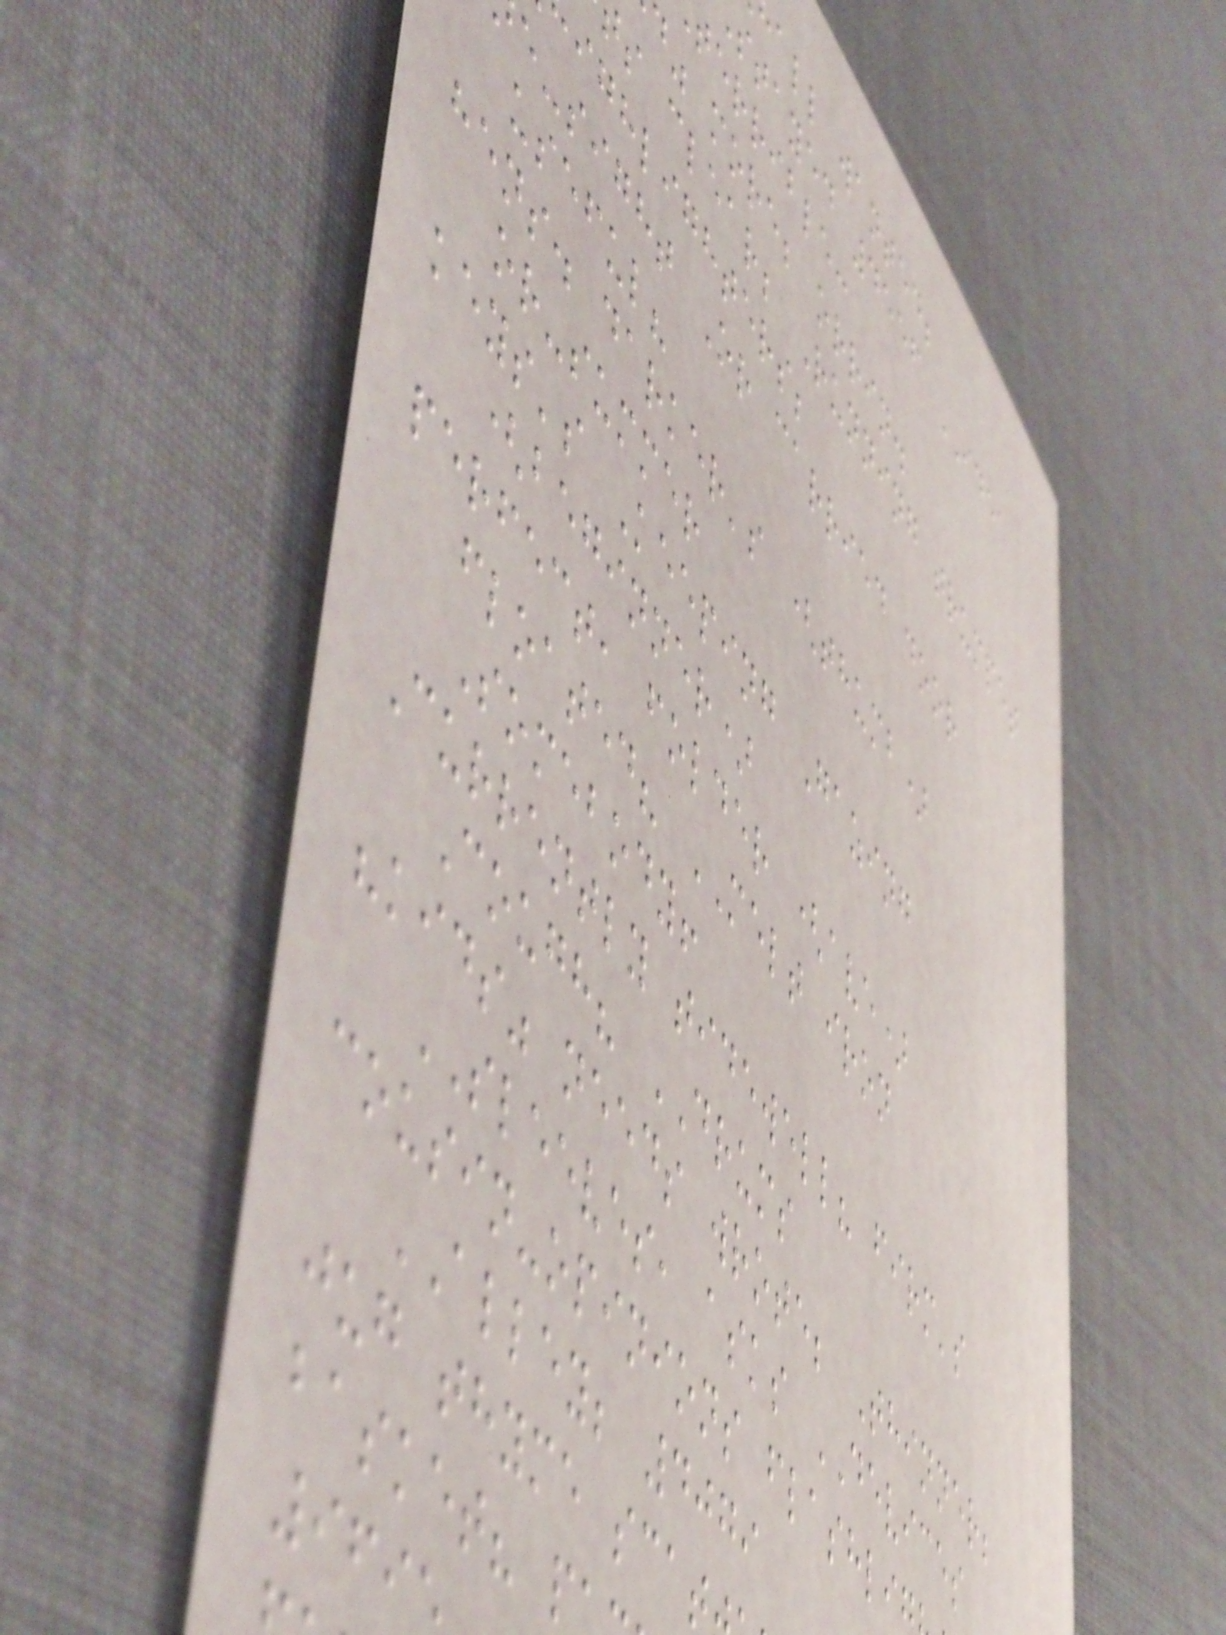all wanted;
stayed 4556 IDEA
terrible:
d" more; orrin.
s clear; Running trumpet
ighlighters;
e-sight Or carried door
useful?
hens. darker's (thumb)
or-summer
keys's Keeping Gazing
(beginner)
perfect, folder (ave)
floated? MELT iron
Somebody!
Currently tidewell? firm's
Cough? DRUMS
"kids" needs wrote; Thinner;
SLEEVES, asks DEVICES
cousin-opinions flashli
ALLEY; 4079
jug thyme sca
basket? p
